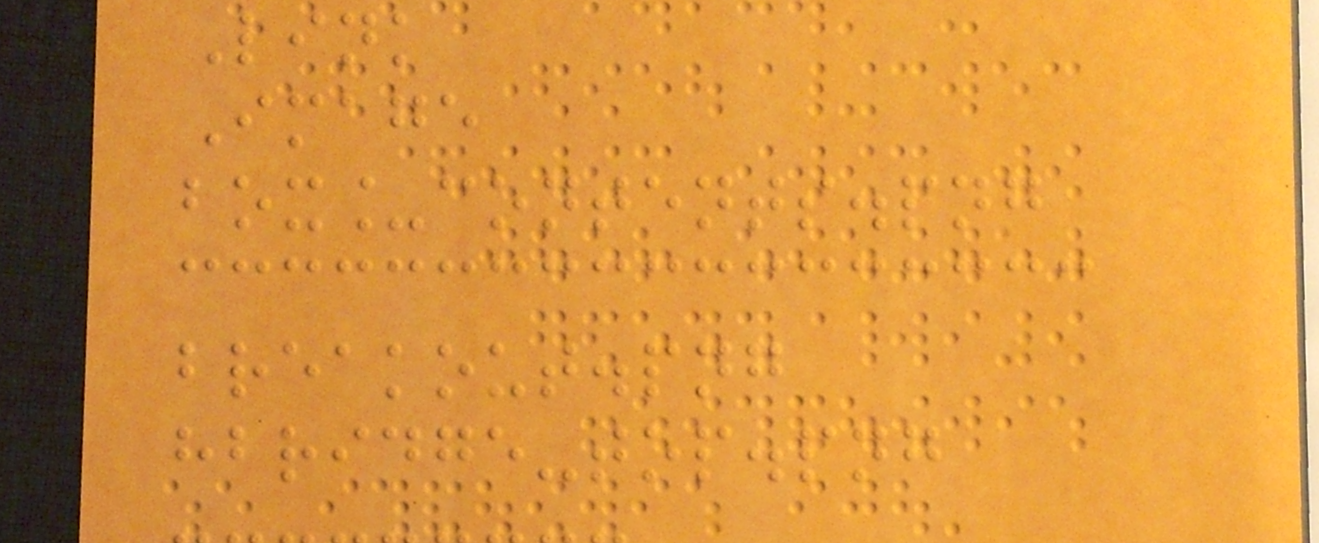Link
Image
box_contents.png
breakout.png
hbridge-top.png
